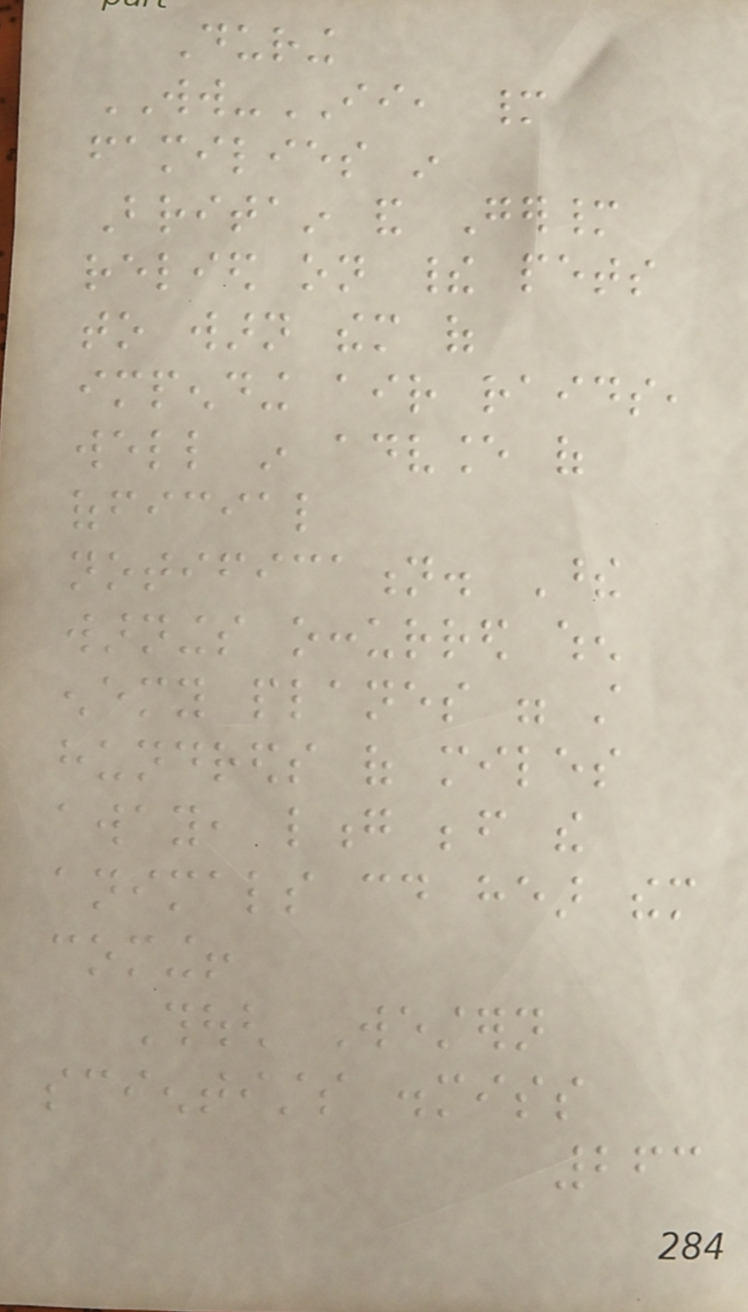During
WW-II, many
families in
Britain and Germany
relied on their pets
to warn them of
impending air raids,
well in advance of
official
notification. These
warnings occurred when
enemy planes were still
hundreds of miles
away, long before the
animals could hear them
coming!
Though Western
scientists dismiss
263
